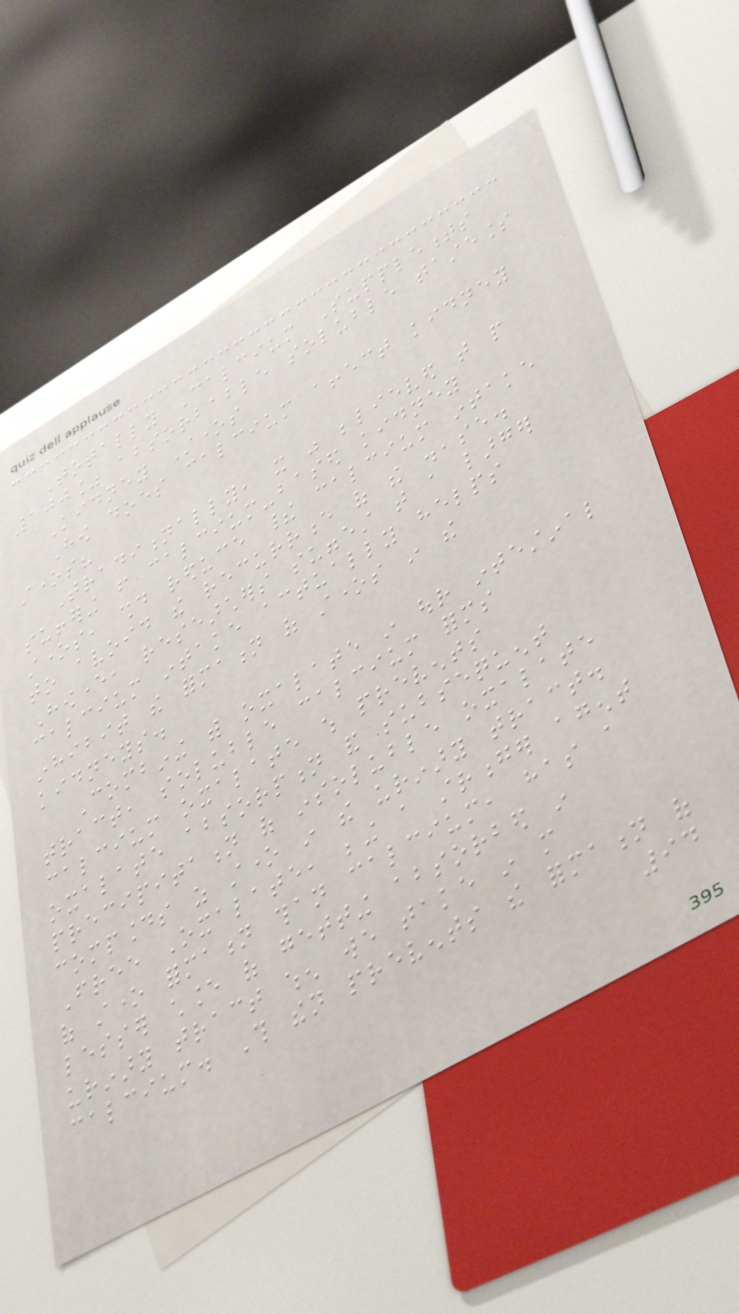Totally Calcium Supplements
100% absorbable soluble tasteless
Kidney Stones
How does calcium affect kidney
stones?
Traditionally, it was believed that people
suffering from calcium-based kidney
stones, should reduce their calcium intake
to avoid the recurrence of the disease.
However, researchers suggest that a larger
calcium intake actually helps
inhibit the formation of stones in the
kidneys.
Combining with oxalate in our intestinal
tract, soluble calcium forms
calcium oxalate which prevents
oxalate absorption and subsequent
precipitation of insoluble oxalate
compounds as stone in the urinary tract.
Free Oxalate, being a stronger agent
of stone formation than calcium, has a
lesser chance of getting absorbed in
urinary tract when we take in more
calcium. This then prevents the formation of
94
